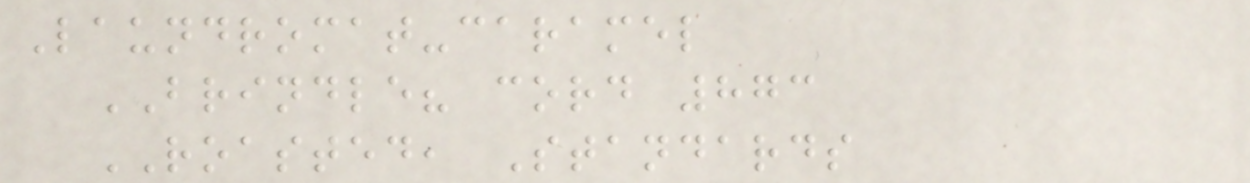Laundromat-caramel
BRINDLE? cord 873
ROASTED, Standards
